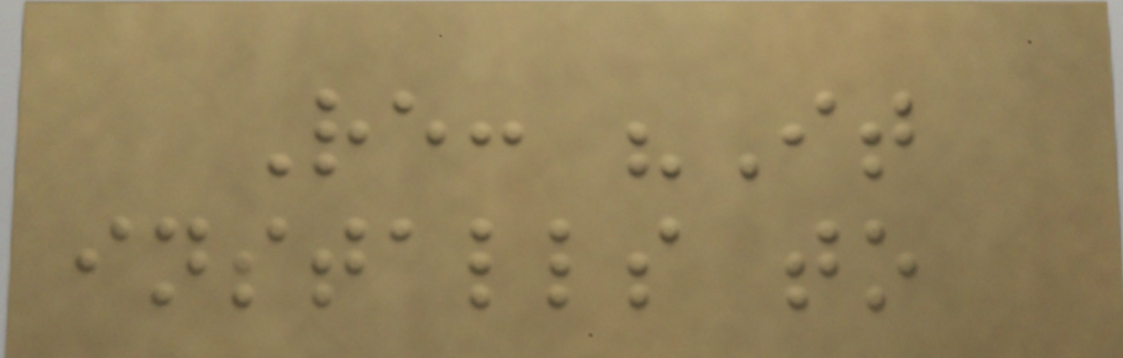Re: "It
installs to
